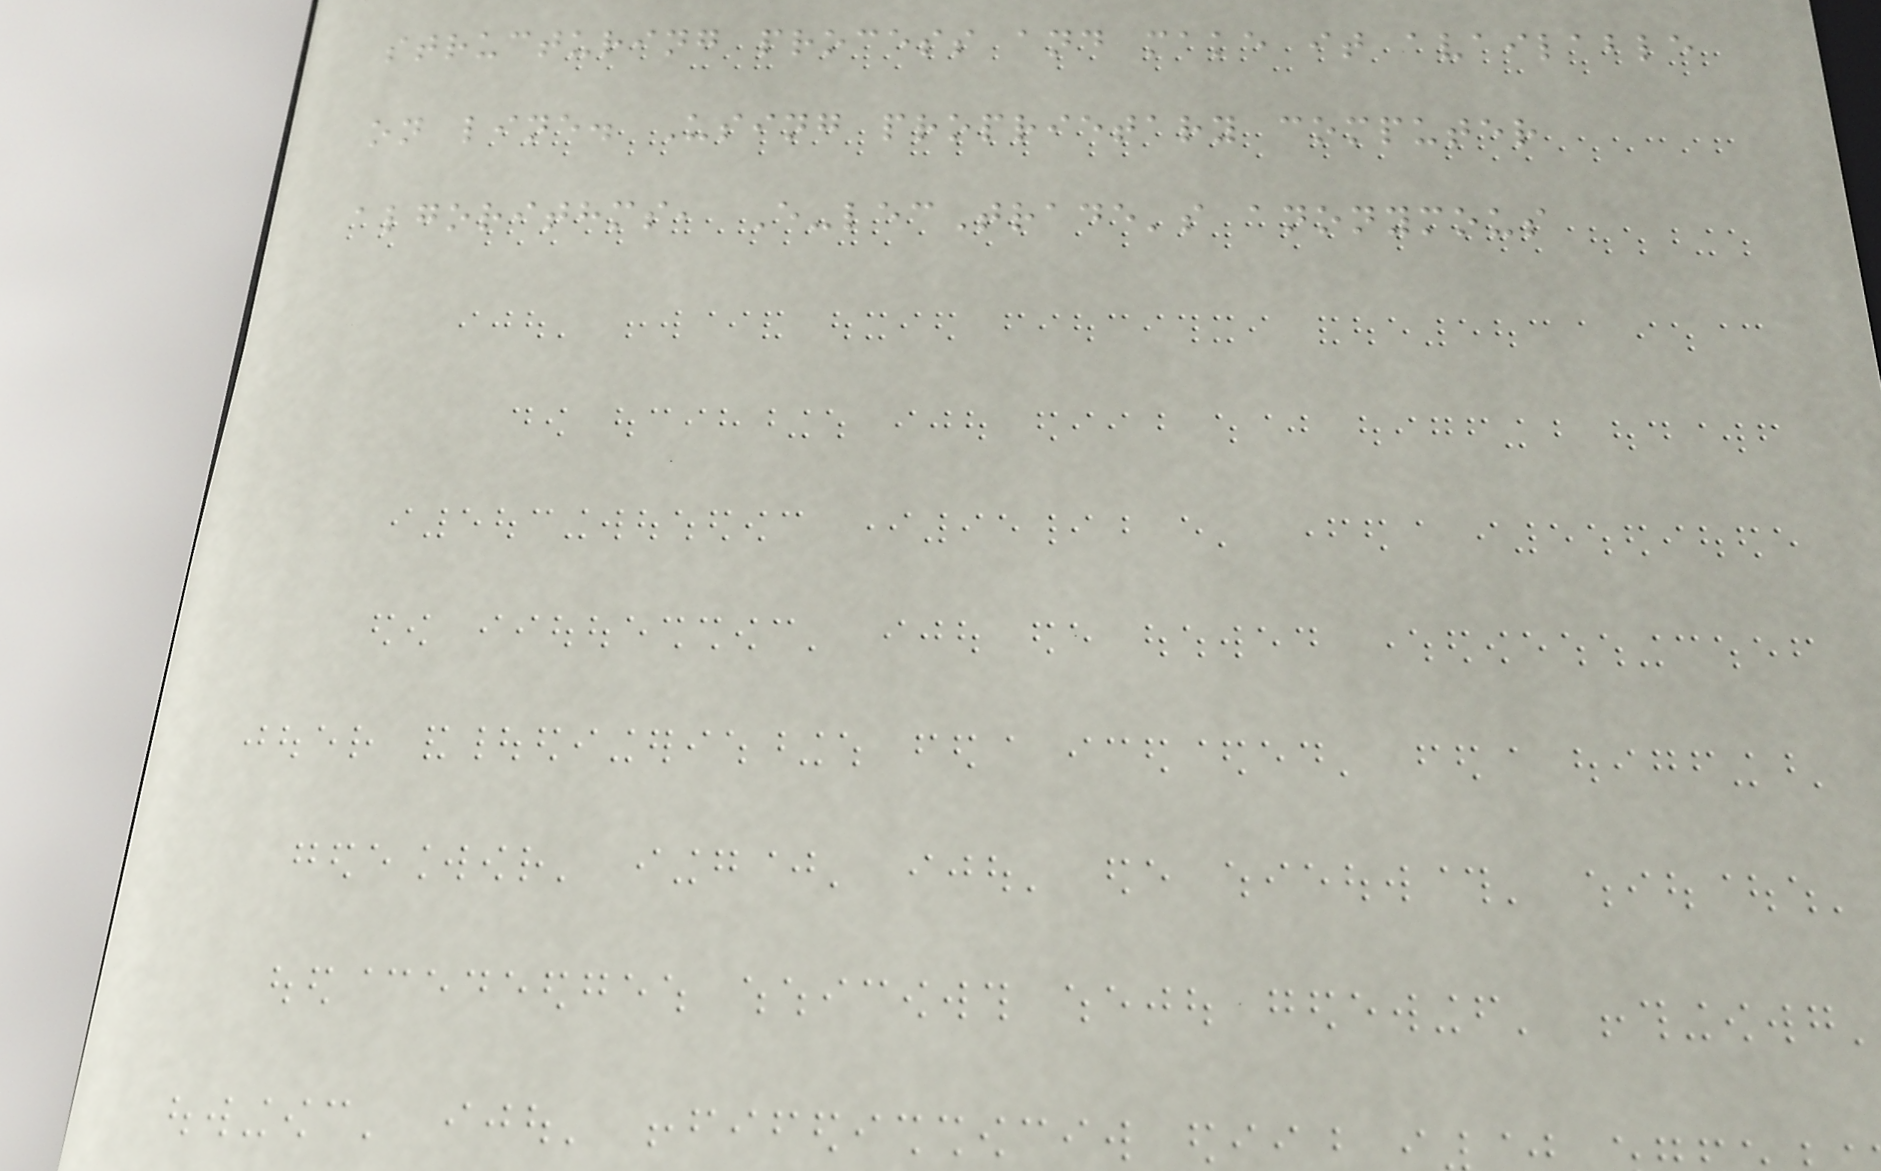structuring process and make it available
on line. Using proprietary computer
algorithms, E-lecTrade's anonymous
